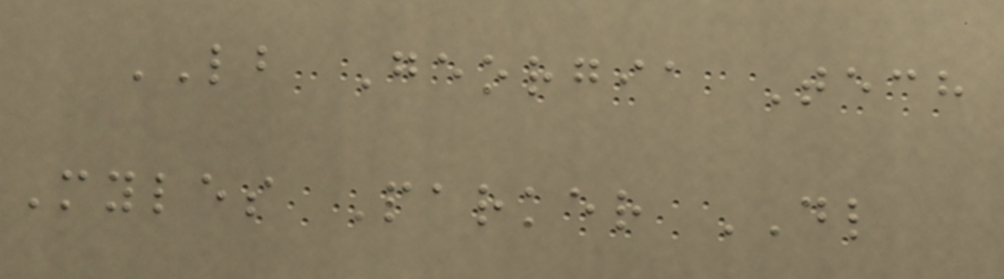LB Georgia Tech
Myles Parker DL
